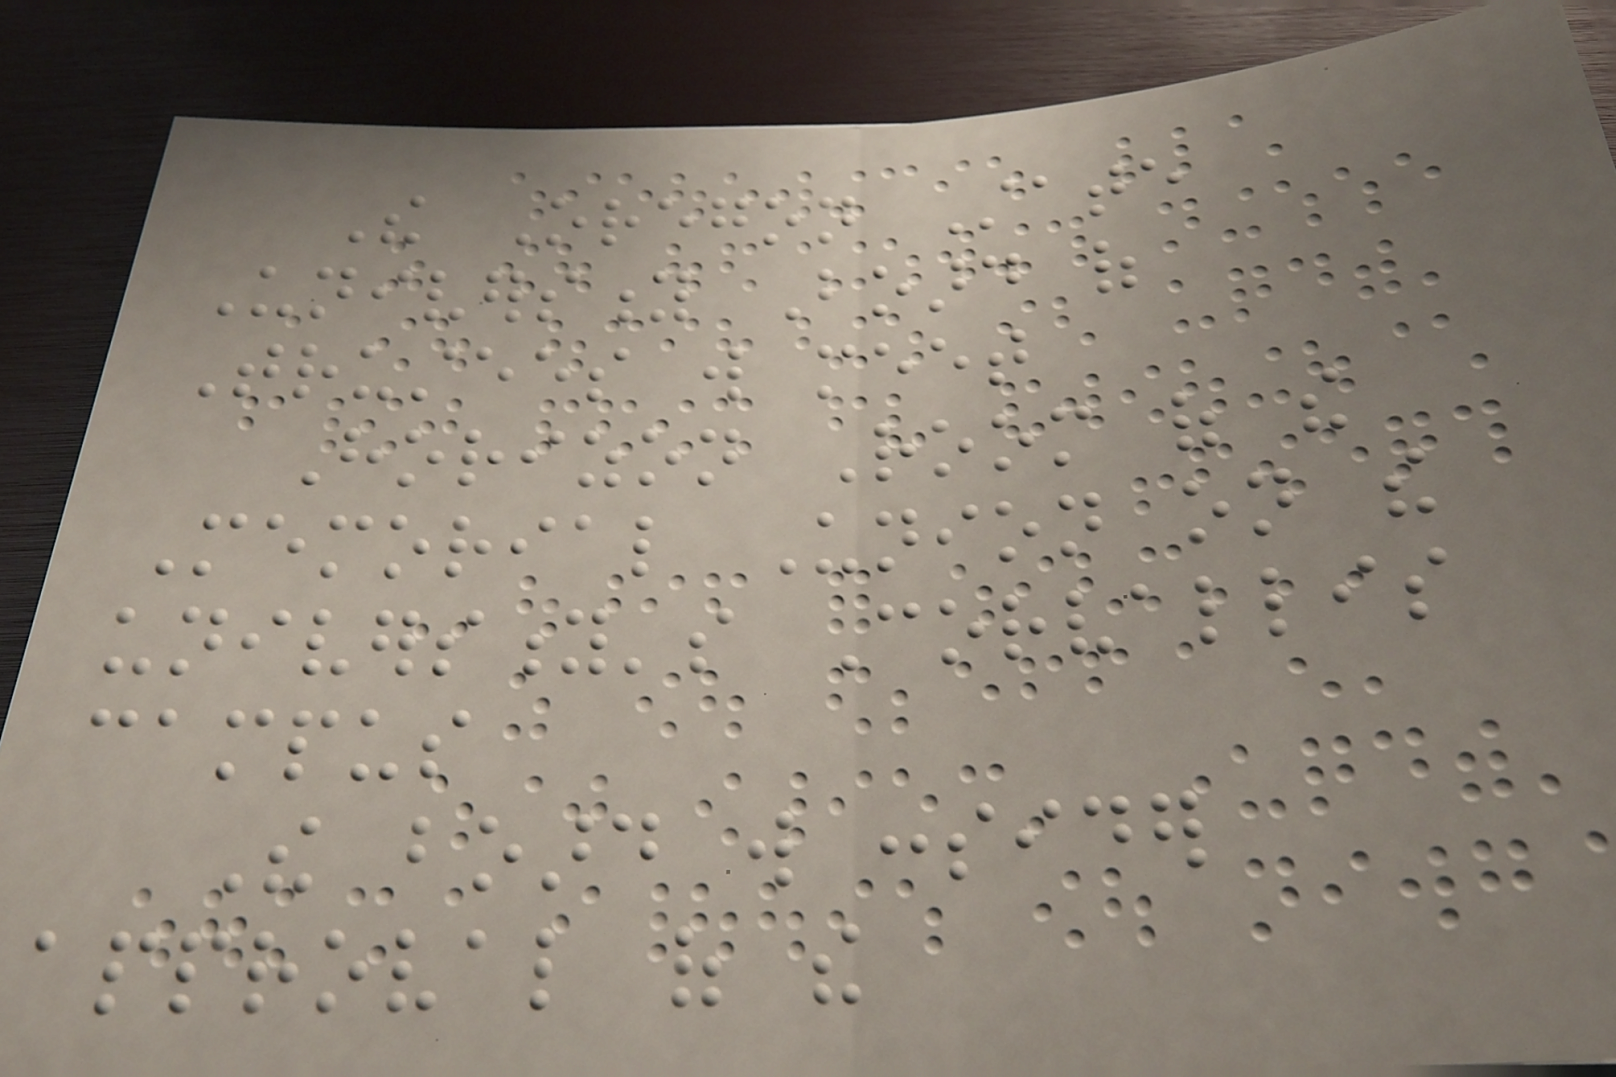The Oregon State
University Board of
Trustees will meet
Horizon Room of the
Memorial Union on the
university's Corvallis
campus
The board will consider
approval of the
